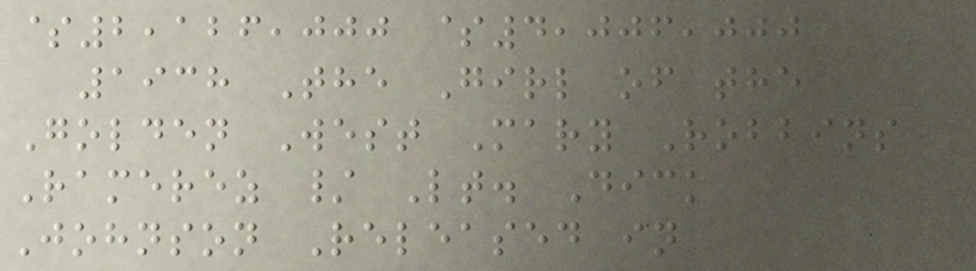$2,126,000 $4,006,000
1938 The Girl of the
Golden West Mary Robbins
Ramerez / Lt. Dick
Johnson Released in
